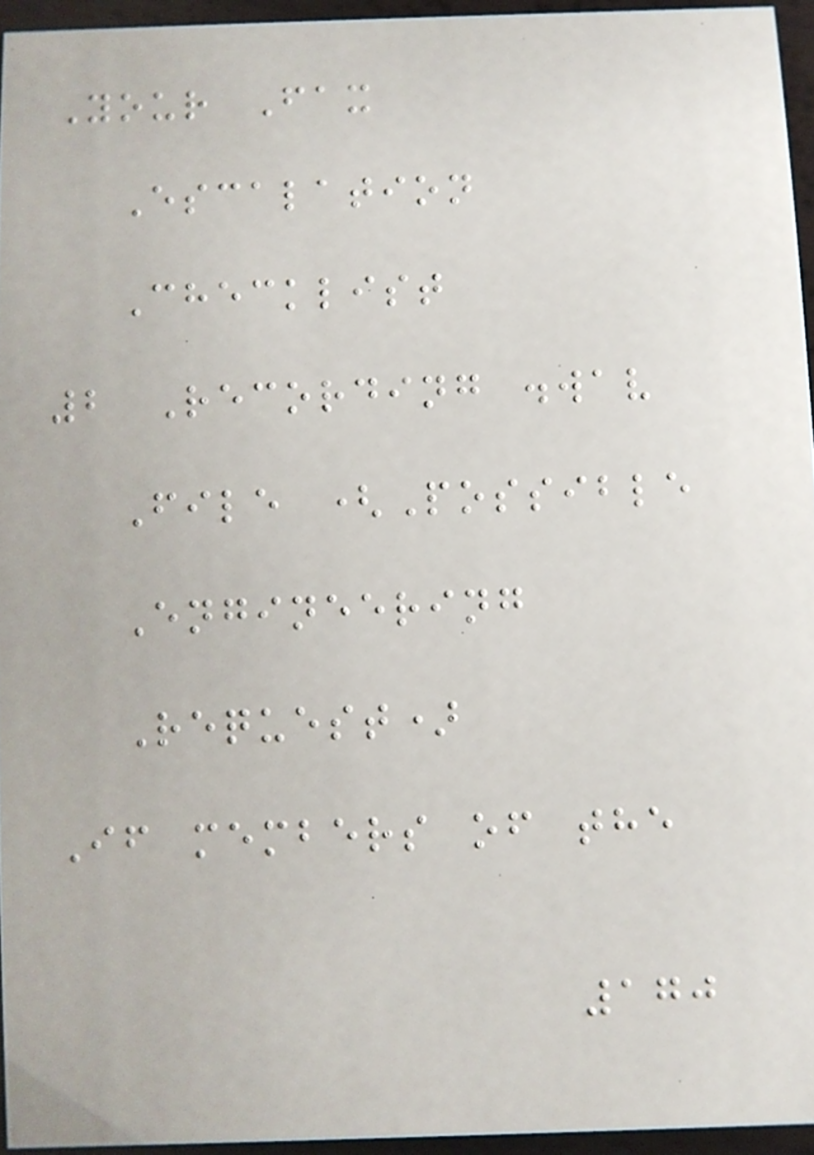Your Fax
Escalation
Checklist
2 Recording .wav
File (Possible
Engineering
Request)
If members of the
170
